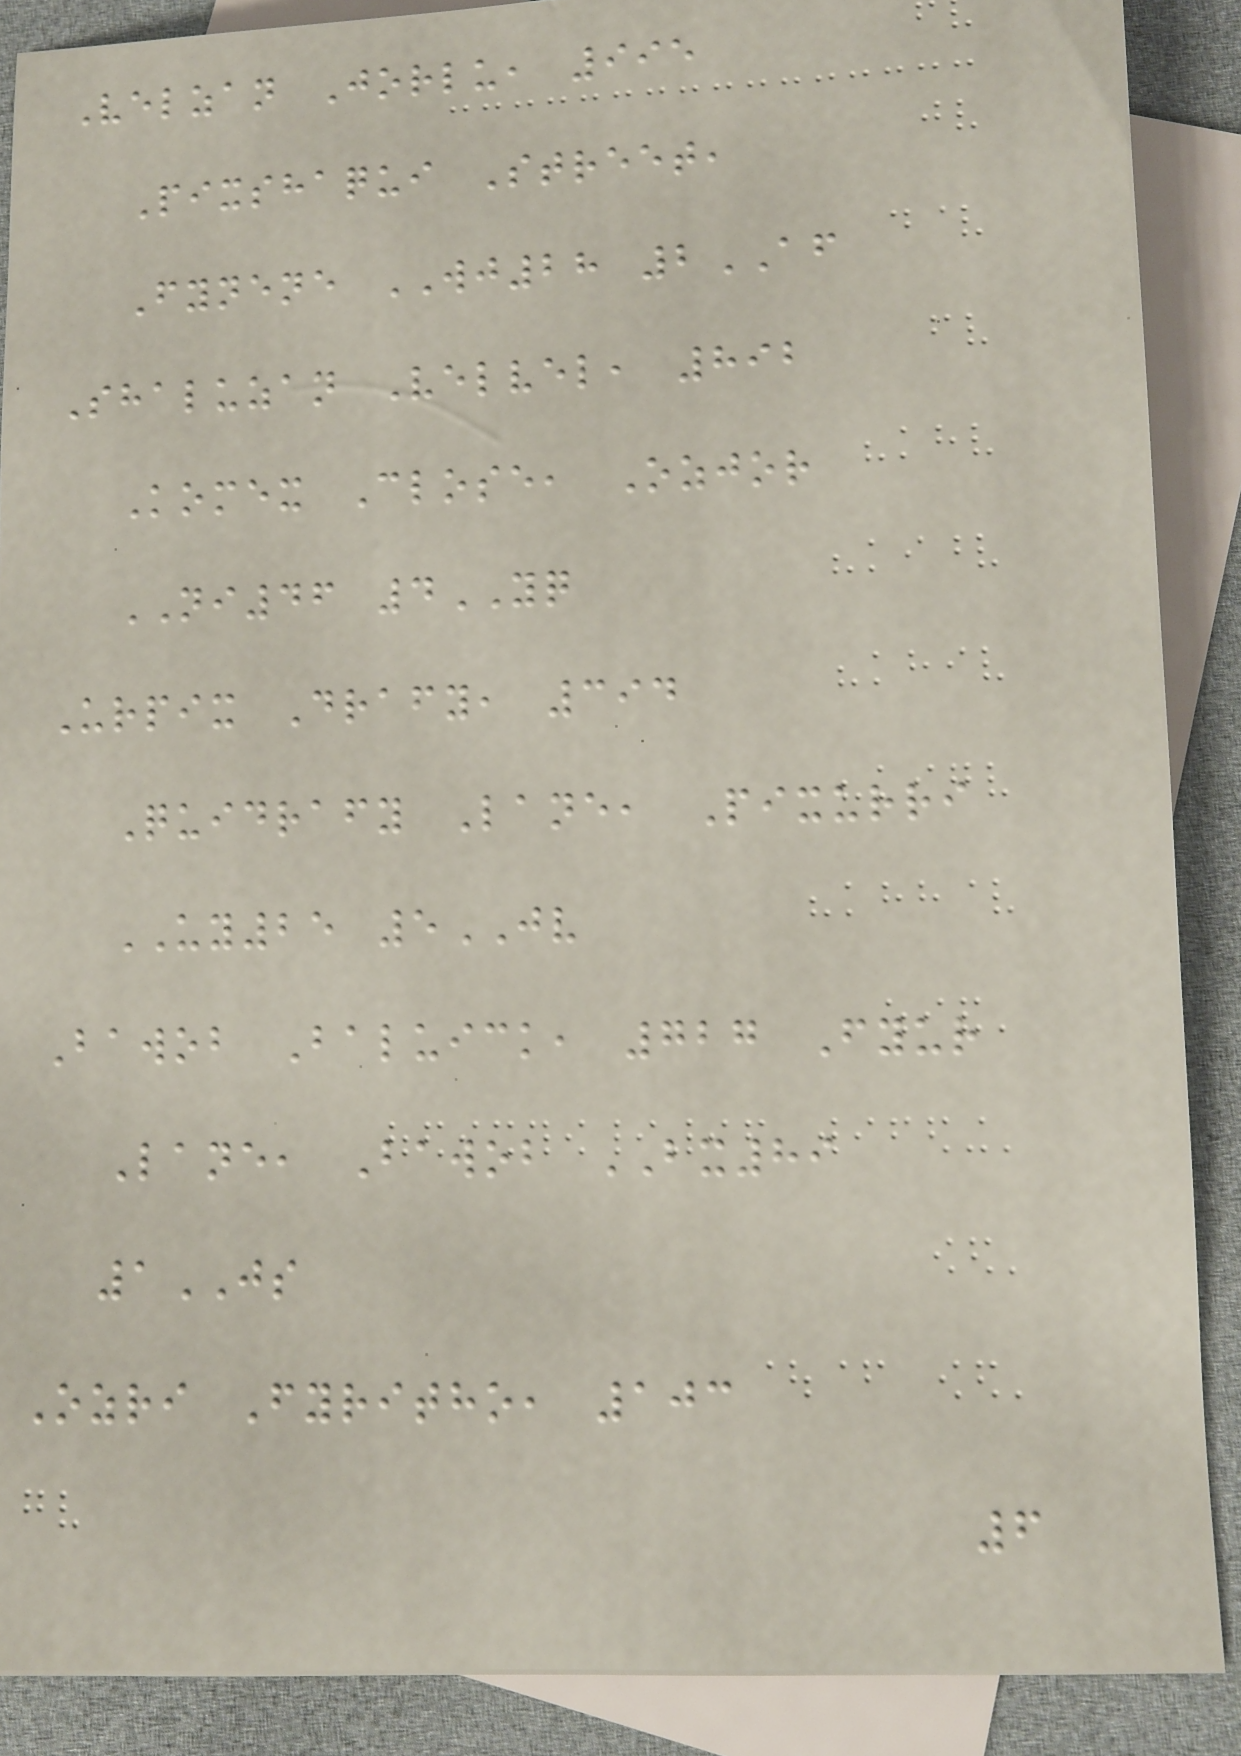Velzan Jorlu, 995
Pixshaqui Street,
Fynene WJ28 2AF
Shaluzan Velvel, 892
Komex Close, Ozjor
NI46 4YQ
Urpix Drafy, 394
Quidrafy Lane, Pixurri
UY25 5JV
Bawob Baluick, 727 Fyur
Lane, Bawob BX89
1JS
Ozri Fyritho, 103
6
